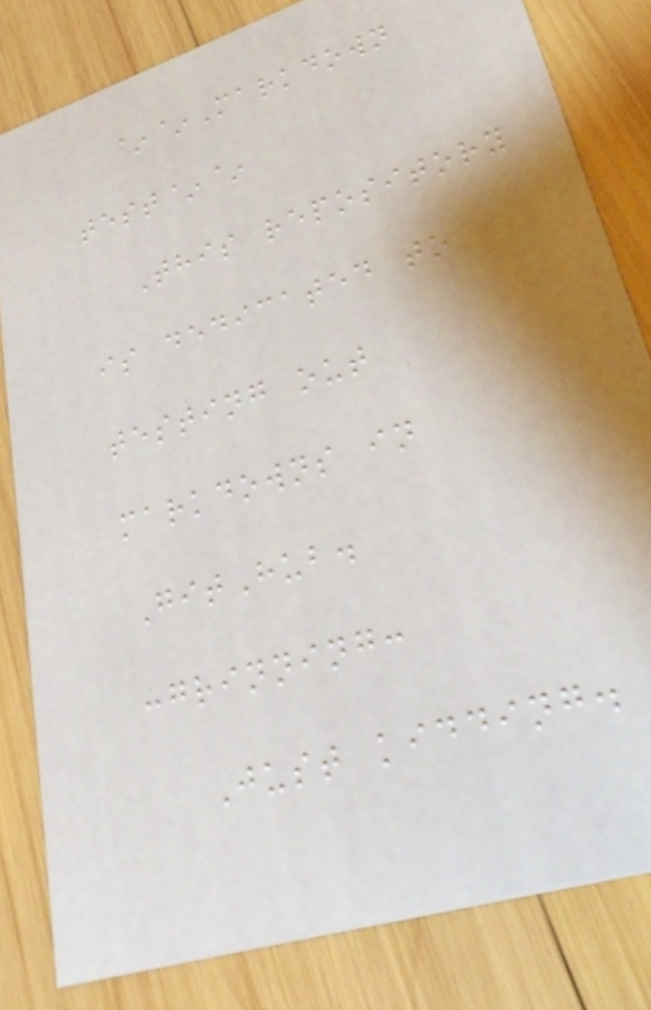~~Markdown
test~~
This repository
is dedicated to
testing out
markdowns in
GitHub.
:grinning:
Just kidding.
